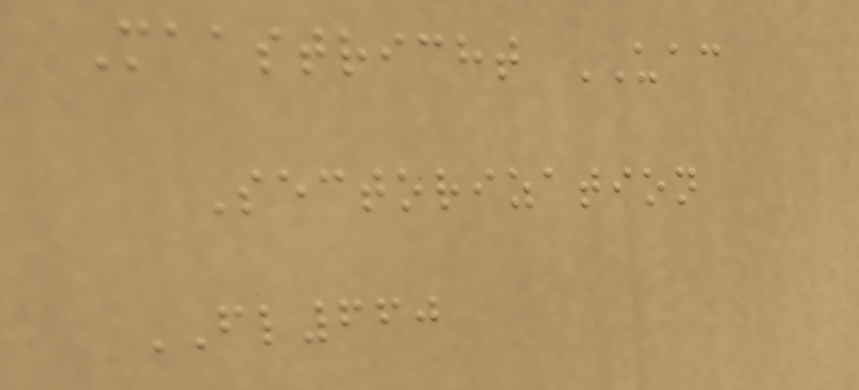Maastricht UAC
Sectorization
FL660
